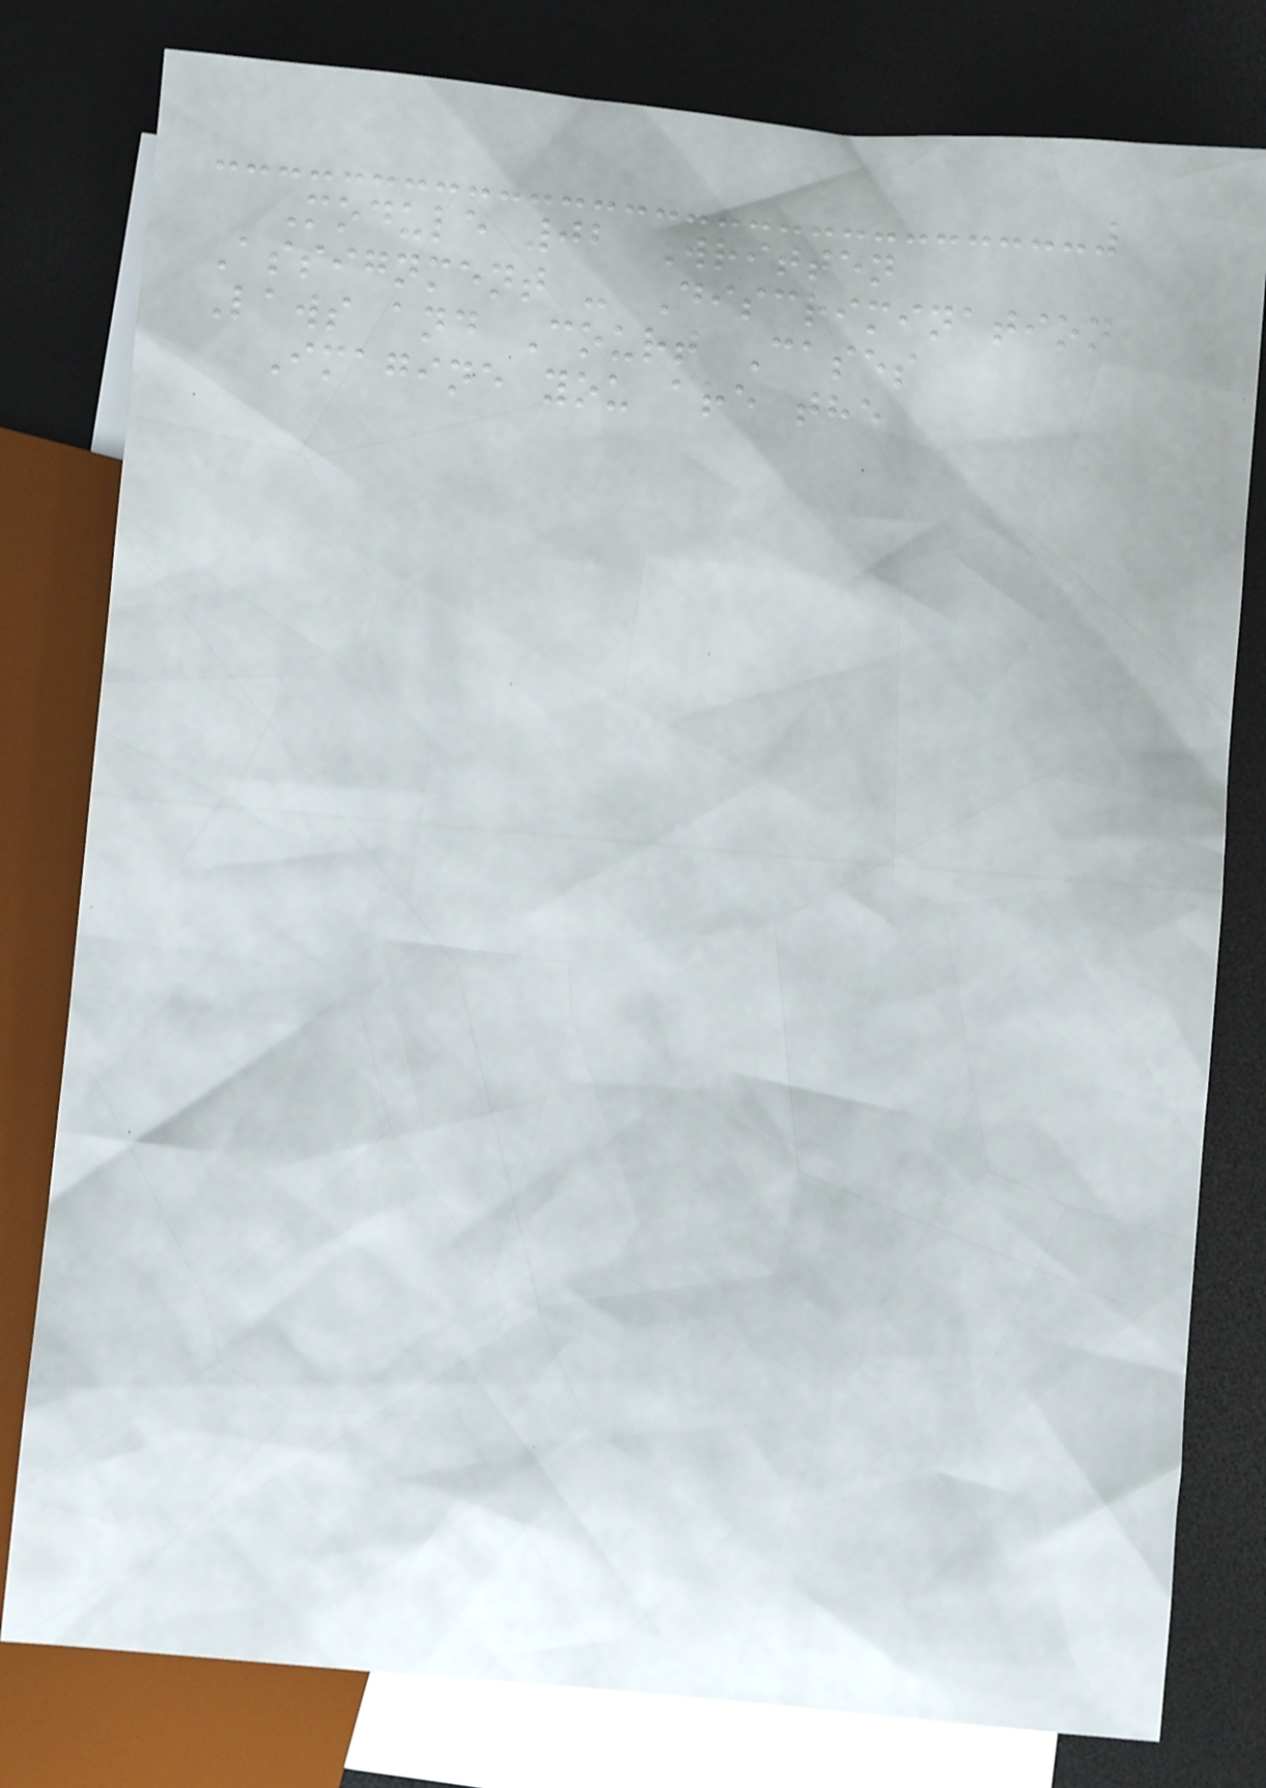Module 02 Written
Assignment - Discrimination
Laws and Court Cases
Imagine you are the
